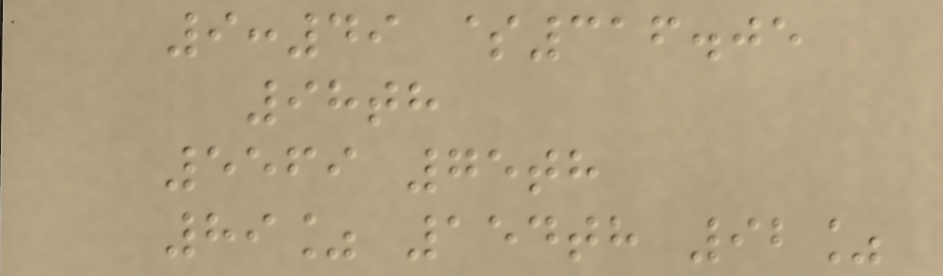9:49 $316.05
98th
5569 75th
89% 154th 92%
